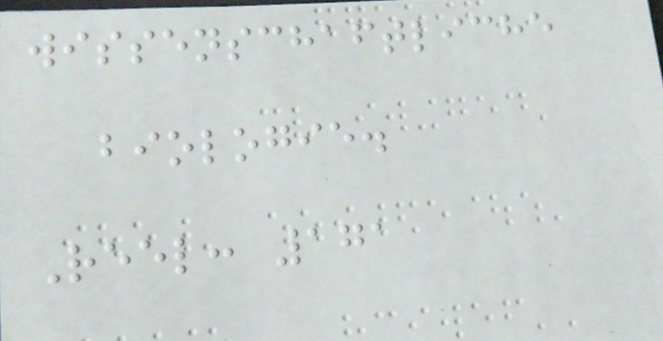wissenschaftliche
biologie.
Reel: 171
